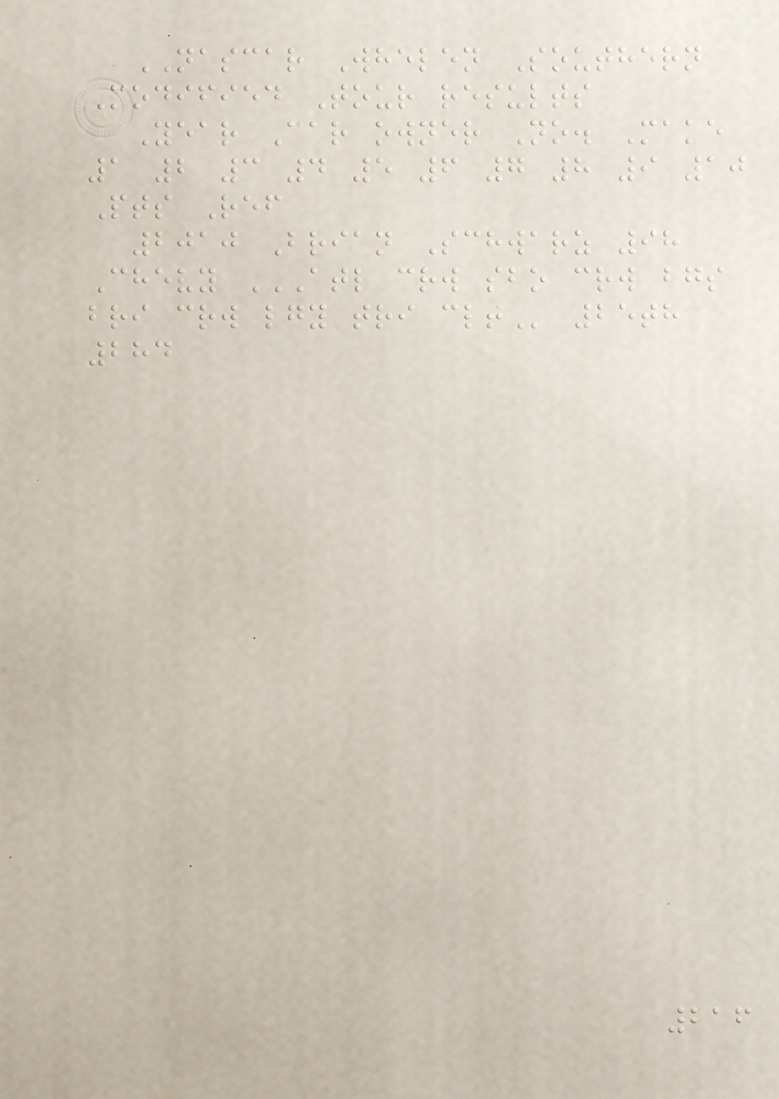NASCAR Whelen Southern
Modified Tour results
Year Car owner No. Make
1 2 3 4 5 6 7 8 9 10
Pts Ref
2010 Brian Schwarz 98
Chevy ATL CRW SBO CRW BGS
BRI CRW LGY TRI CLT 25th
284
216
